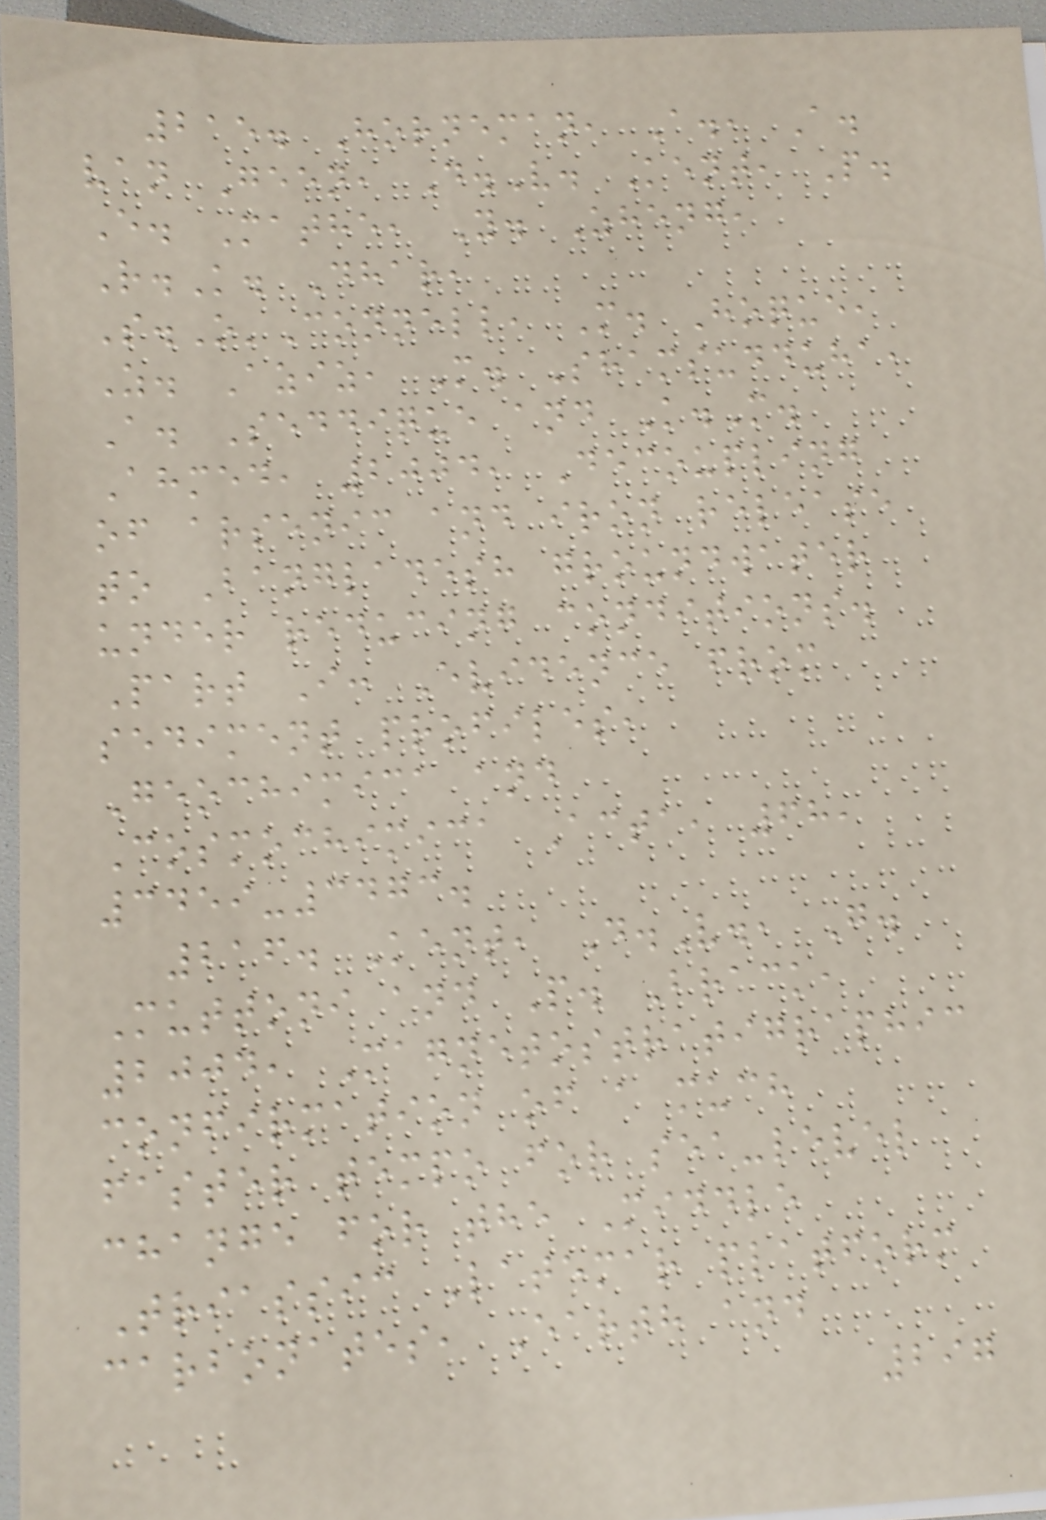215. Horneman, A., A.
van Geen, D.V. Kent, P.
E. Mathe, Y. Zheng,
R.K. Dhar,
S.O'Connell, M. Hoque,
Z. Aziz, M. Shamsudduha,
A. Seddique and K.M.
Ahmed, 2004, Decoupling
of arsenic and iron release
to Bangladesh groundwater
under reducing conditions.
Part I: Evidence from
sediment profiles,
Geochimica and
Cosmochimica Acta, 68,
3459-3473.
216. Kent, D.V., G.
Muttoni and P. Brack,
2004, Magnetostratigraphic
confirmation of a much
faster tempo for sea-level
change for the Middle
Triassic Latemar platform
carbonates, Earth and
297
